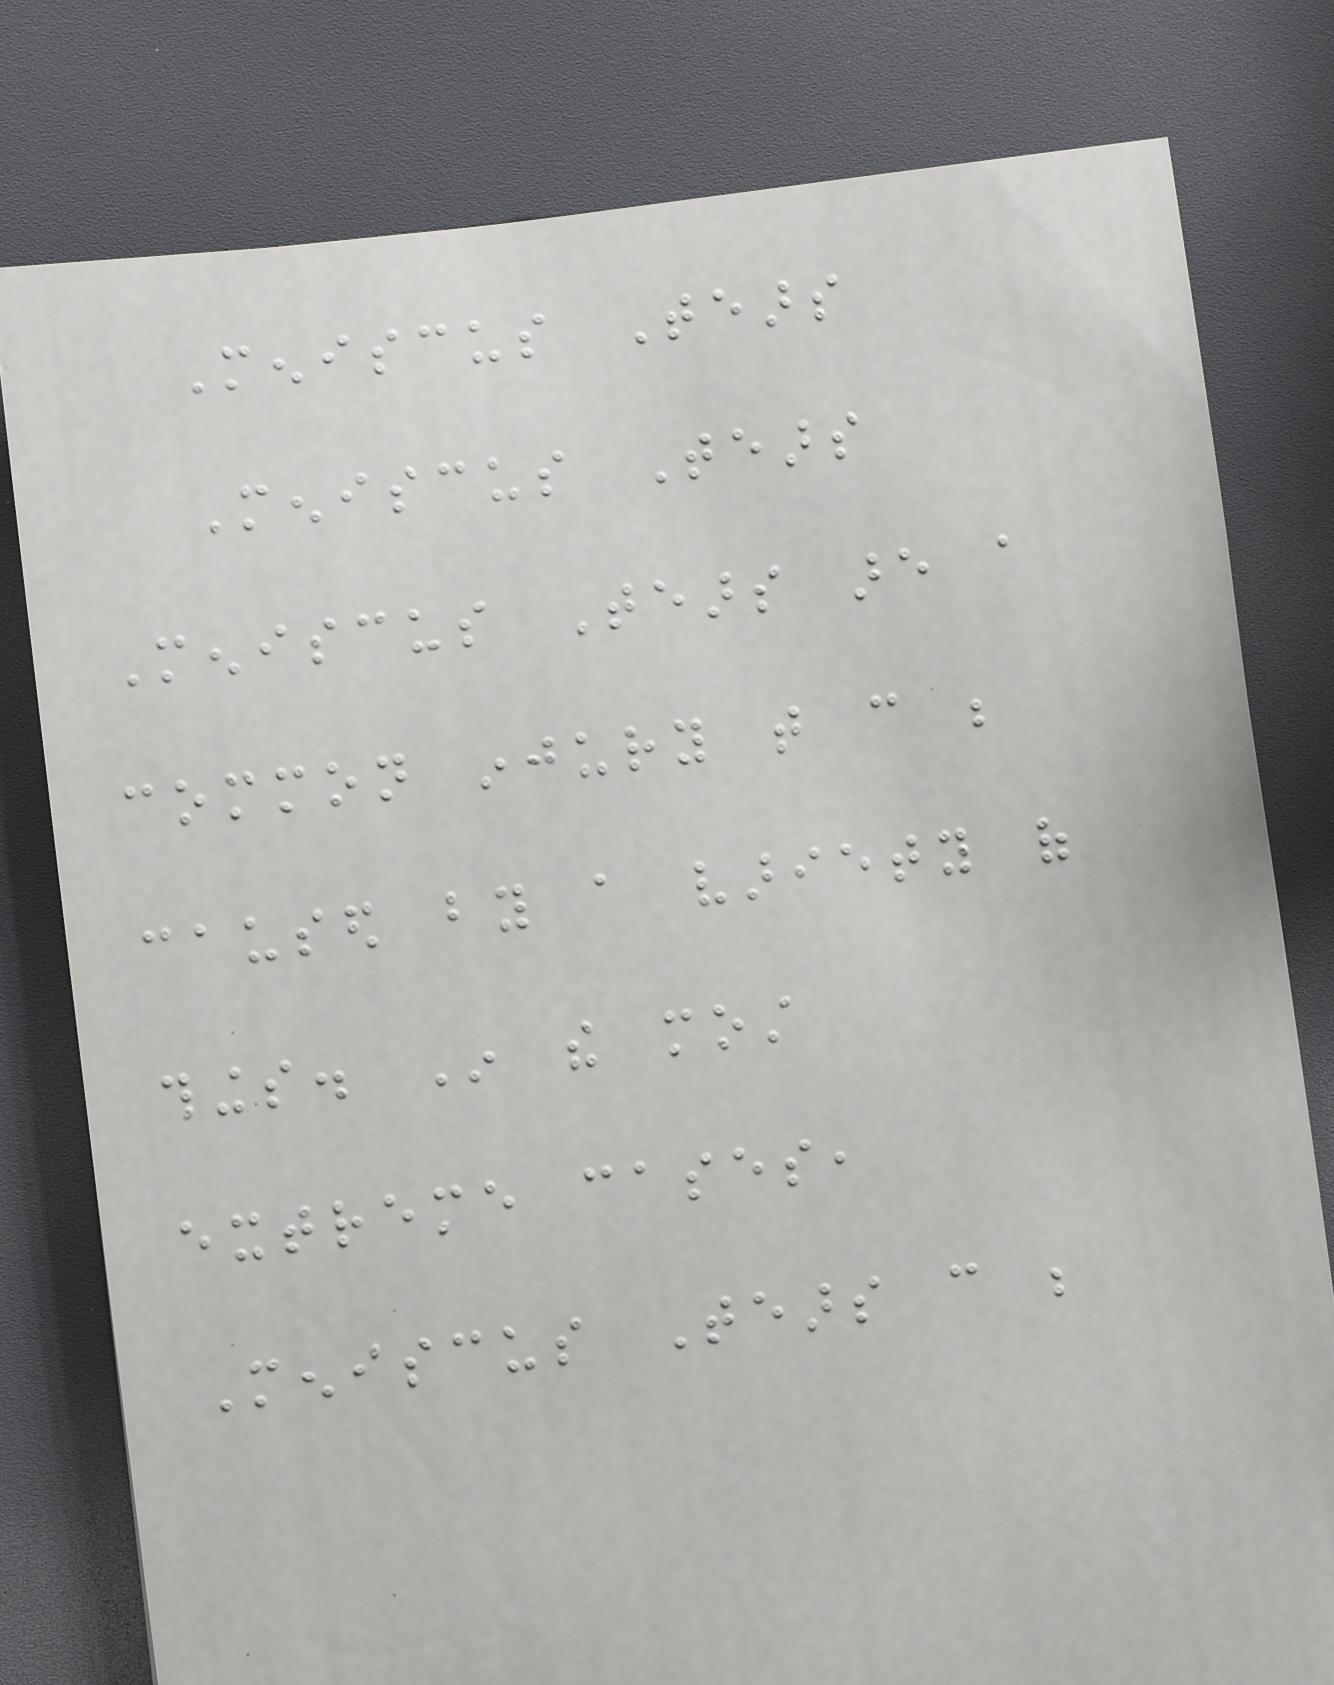Meniscus Tears
Meniscus Tears
Meniscus Tears are a
common injury that can be
caused by a variety of
things. In the most
extreme cases,
Meniscus Tears can be
